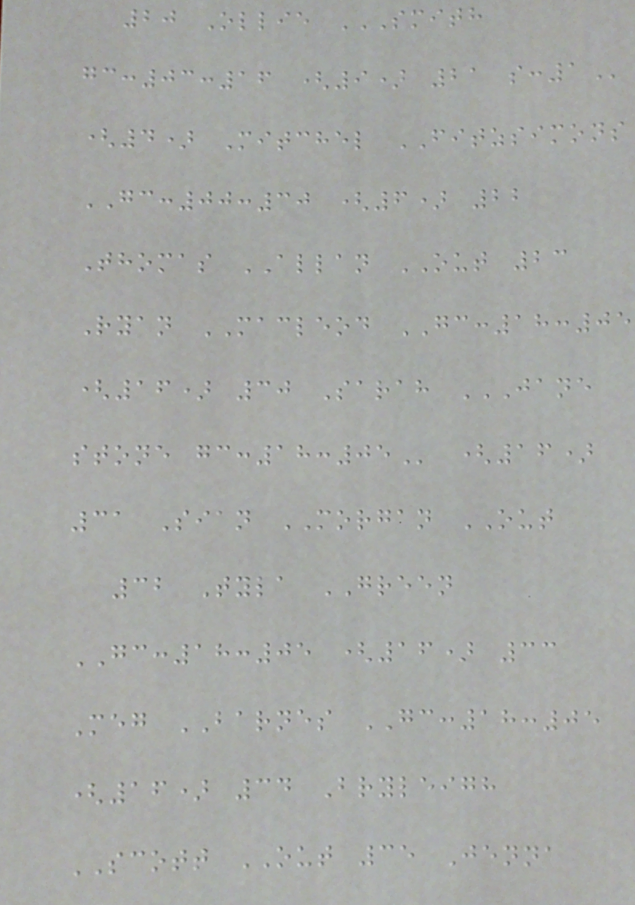20 Ollie SMITH
GC:03:16 (9) 21 S:1
(4) Mitchel FITZSIMONS
GC:00:30 (6) 22
Thomas ALLAN OUT 23
Ryan MACLEOD GC:18:05
(16) 30 Sarah JANE
STONE GC:18:05 (16)
31 Sian MORGAN OUT
32 Tyla GREEN
GC:18:05 (16) 33
Meg BARNES GC:18:05
(16) 34 Bryleigh
SCOTT OUT 35 Jenna
